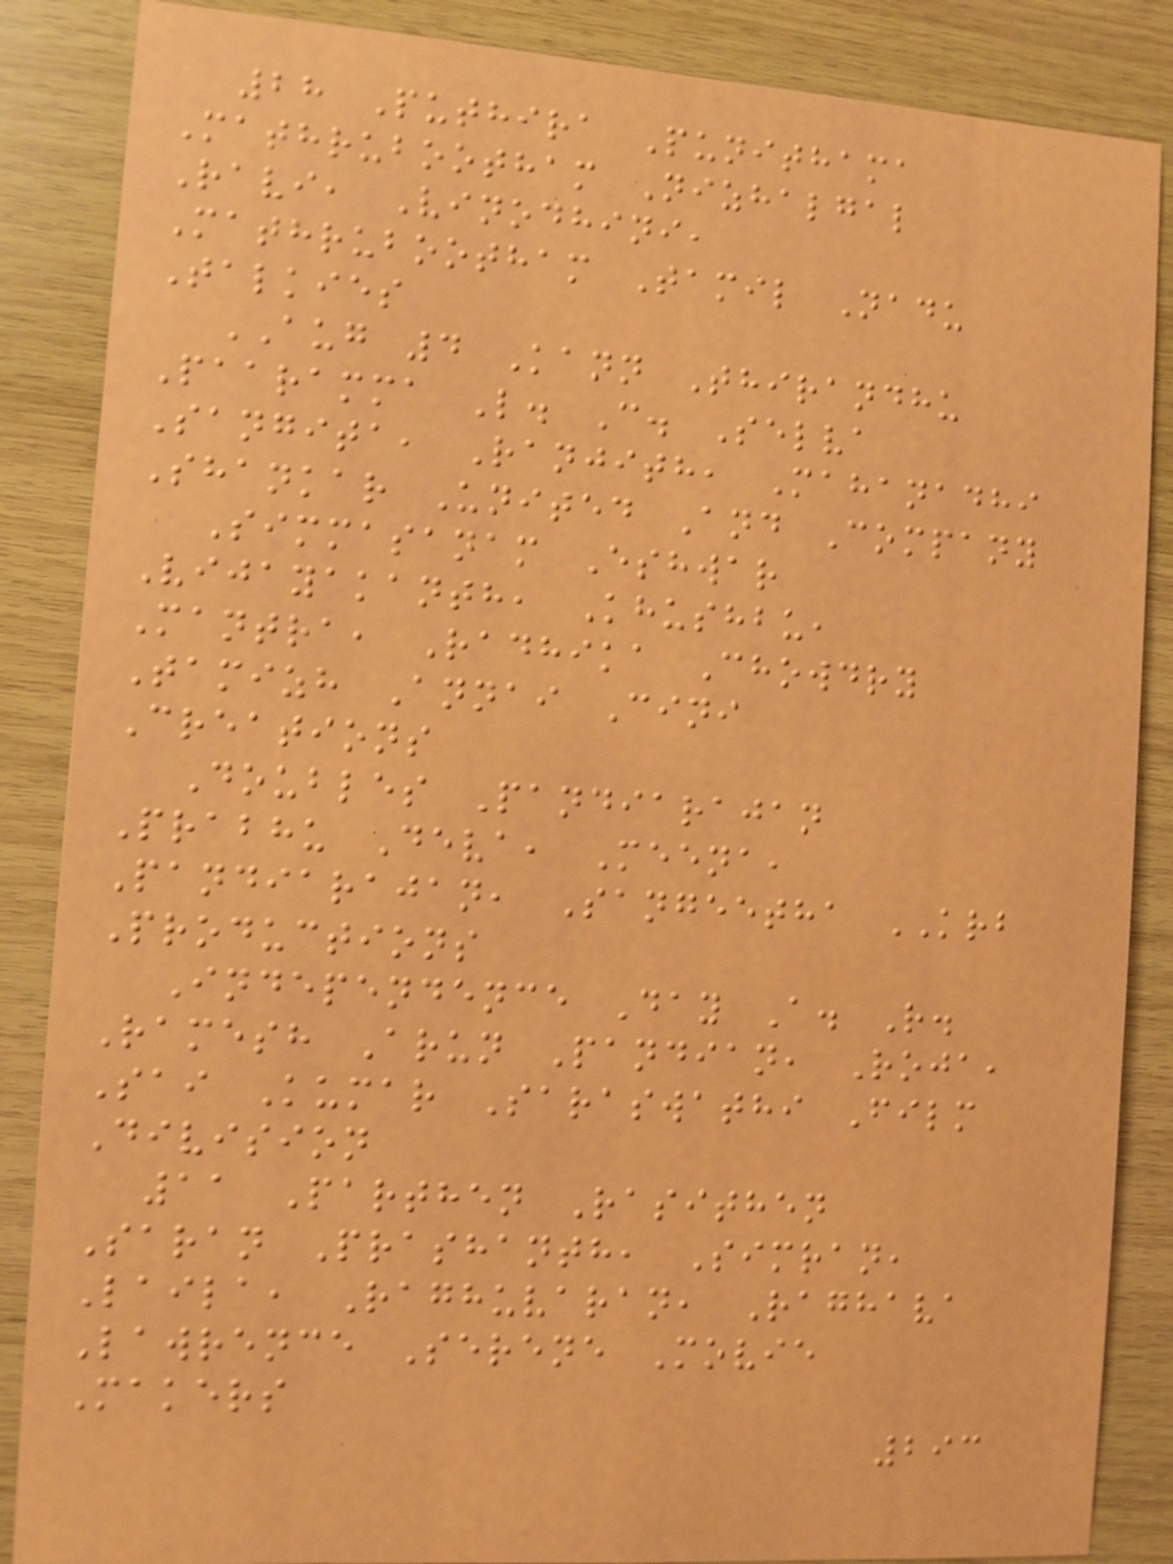28 Puthira Punithama
Mathrubootham Nizhalgal
Ravi, Vinodhini,
Mathrubootham Tamil Nadu
Talkies
AUG 4 Kann Thirandhu
Paaramma L. C. Selva
Sangita, Ranjith, Mahanadhi
Shankar United And Company
Simmasanam Eshwar
Vijayakanth, Khushbu,
Mantra, Radhika Chowdry
Tamizh Annai Cini
Creations
Doubles Pandiarajan
Prabhu Deva, Meena,
Pandiarajan, Sangeetha KRB
Productions
Independence Day A. R.
Ramesh Arun Pandian, Roja,
Sai Kumar Saraswathi Film
Division
11 Parthen Rasithen
Saran Prashanth, Simran,
Laila, Raghuvaran, Raghava
Lawrence Serene Movie
Makers
293
